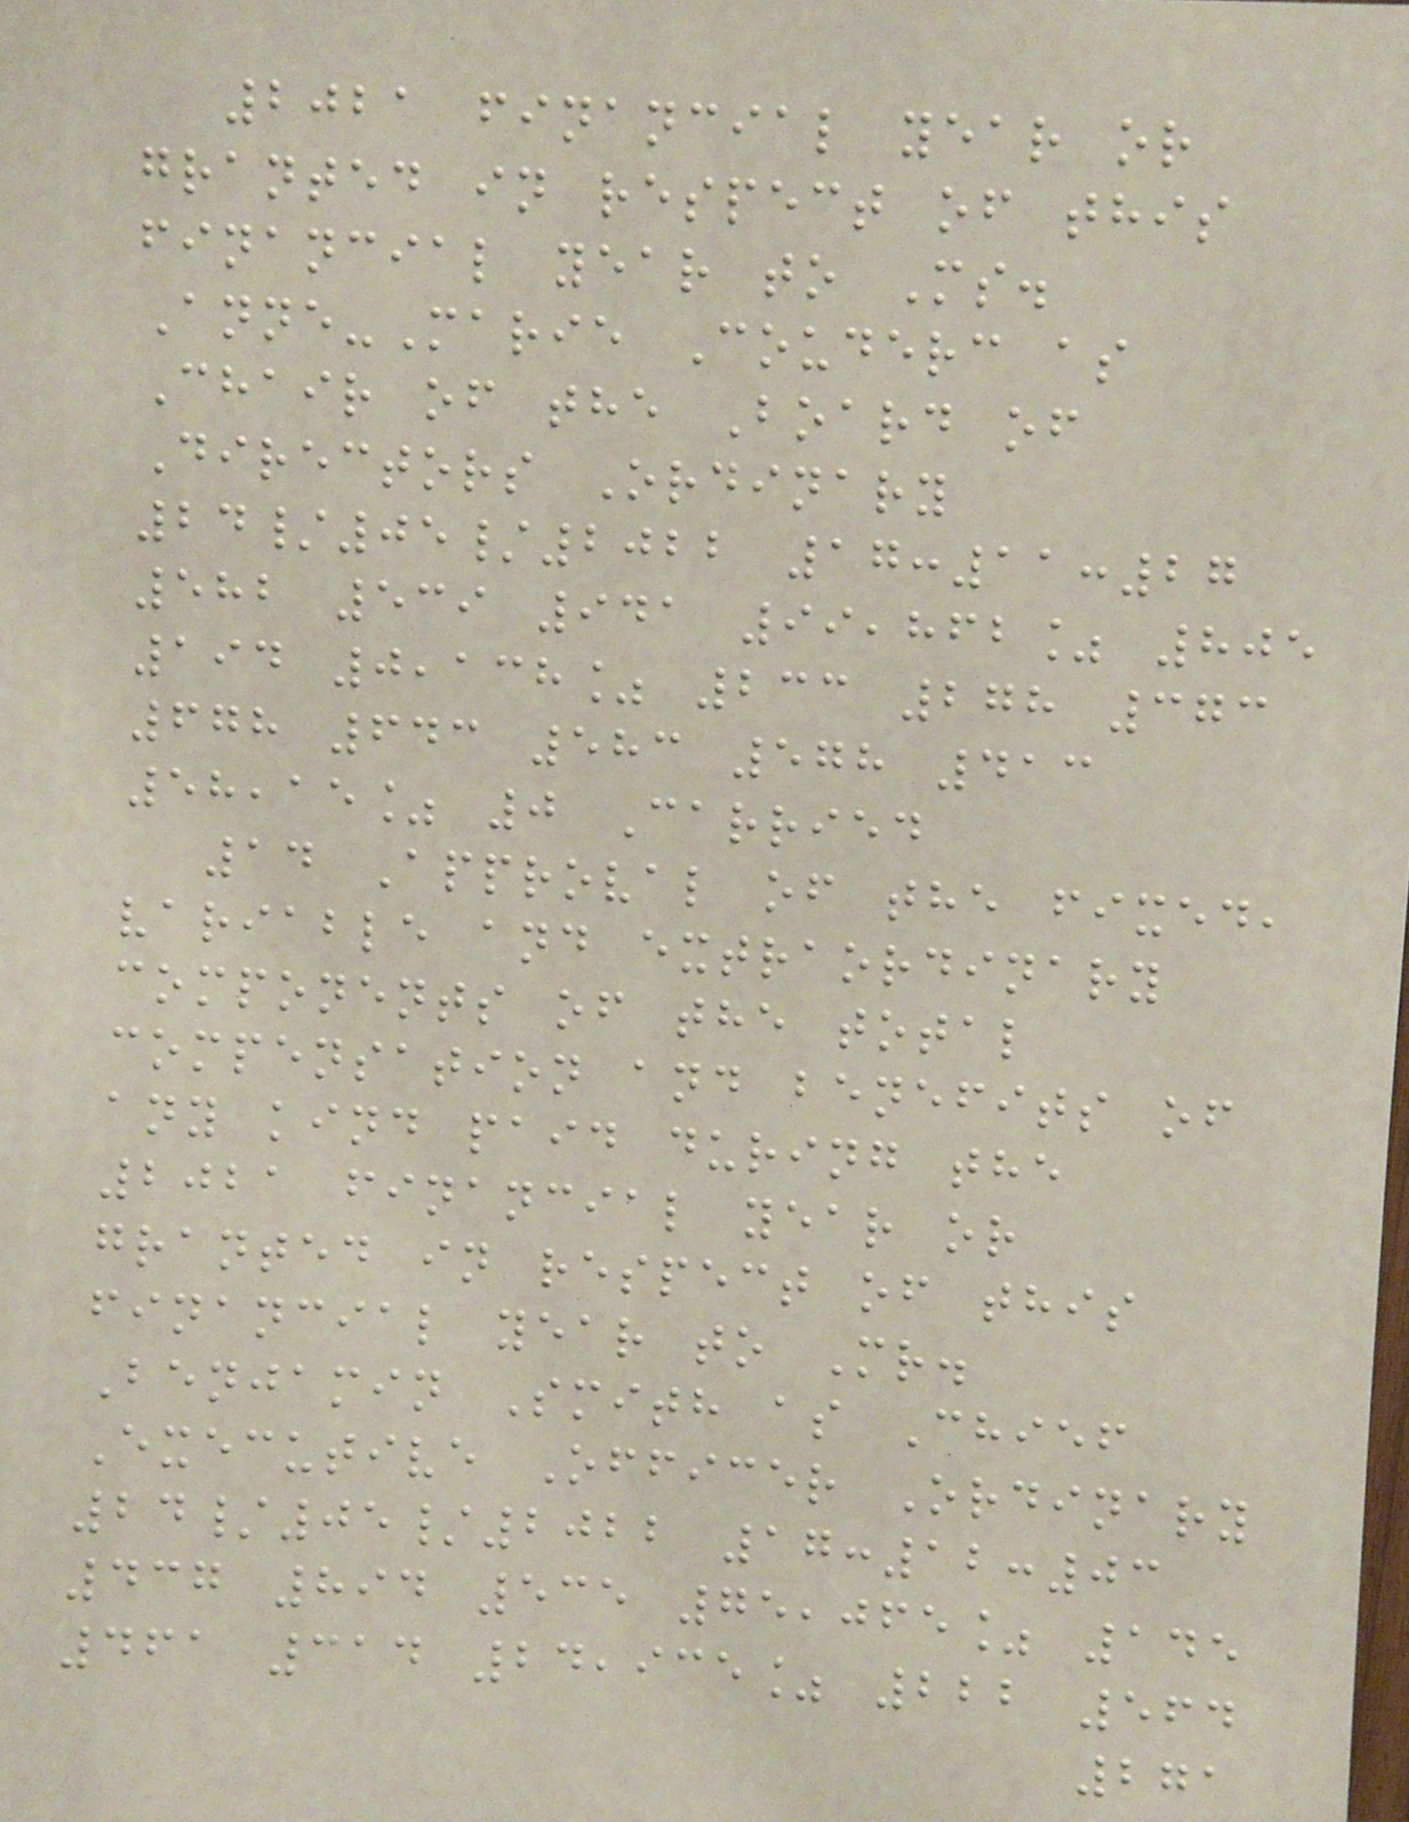2021 financial year or
granted in respect of this
financial year to Ms.
Anne-Marie Couderc as
Chair of the Board of
Directors Ordinary
24/05/2022 17:11:27
582 539 941 99,862% 805
194 0,138% 233 278 373
678 643 583 578 413
58,15% 0 Carried
14 Approval of the fixed,
variable and extraordinary
components of the total
compensation and benefits of
any kind paid during the
2021 financial year or
granted in respect of this
financial year to Mr.
Benjamin Smith as Chief
Executive Officer Ordinary
24/05/2022 17:12:03
437 894 535 75,065% 145
461 314 24,935% 222 564
271
